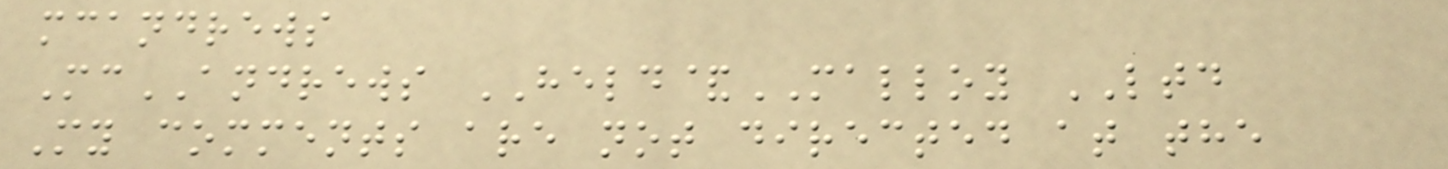mcandrews
McANDREWS HELD&MALLOY LTD
My comments are not directed at the
